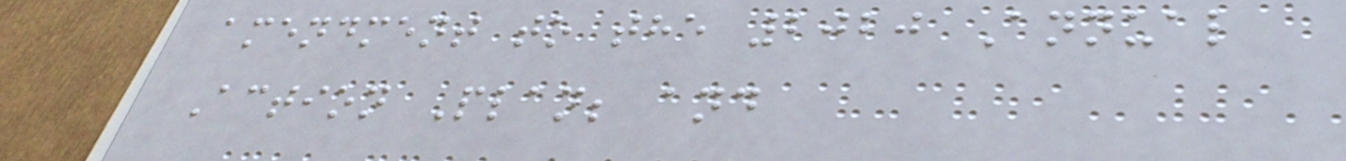amendment to the 2020 Annual
Action Plan; and
